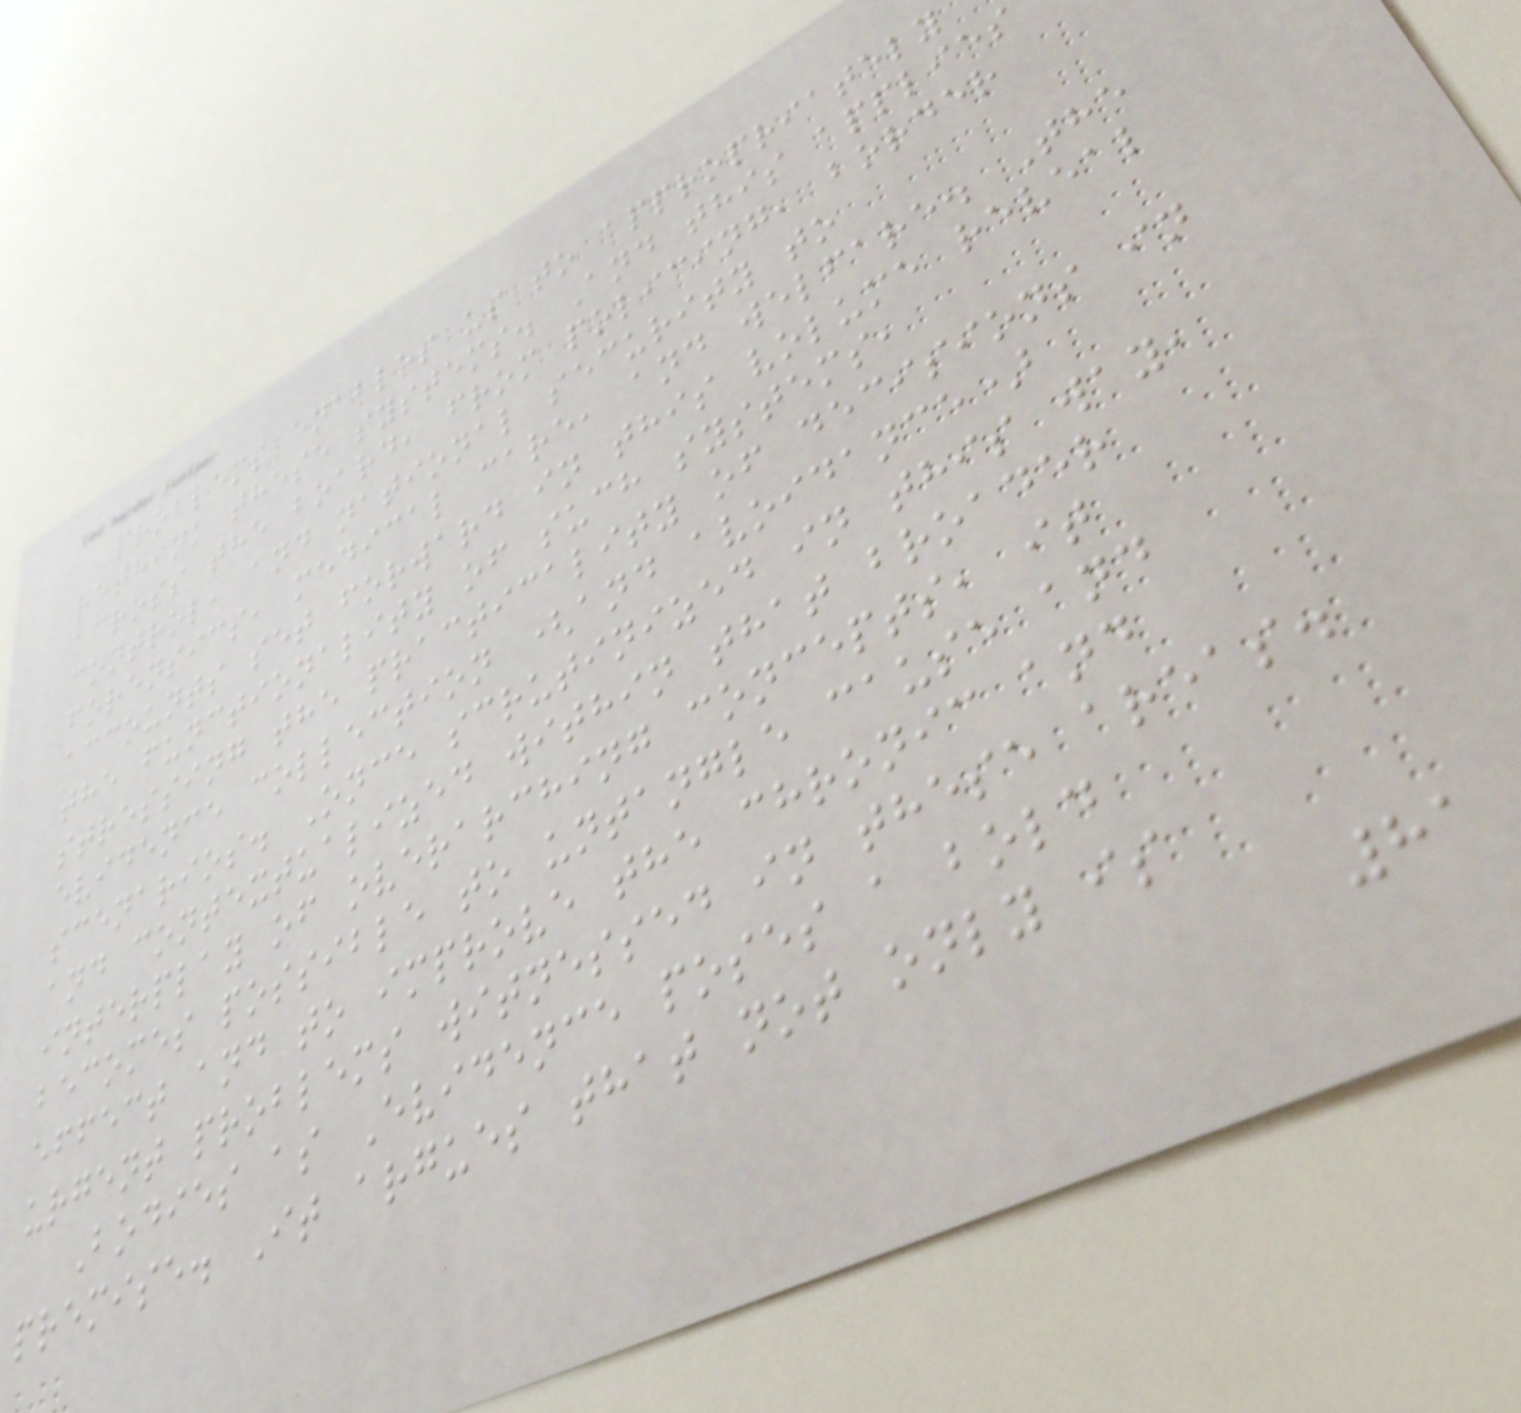problems enables us to appropriately
rethink these systems. And this applies
across the board, from policing, border
control, and national security to
forensics, medical care, and welfare. The
accounts set forward in this volume reveal
the functionality of such systems,
stressing the practicality of decisions in
evidence collection (and avoidance)
scenarios. Once scrutinized in this way,
and contextualized within that broader
interplay of overarching concepts, it
becomes possible to untangle cause and
effect and to improve the chronic and
urgent problems witnessed in these areas.
Bodies as Evidence poses a bold
premise. It argues that not only is
81
